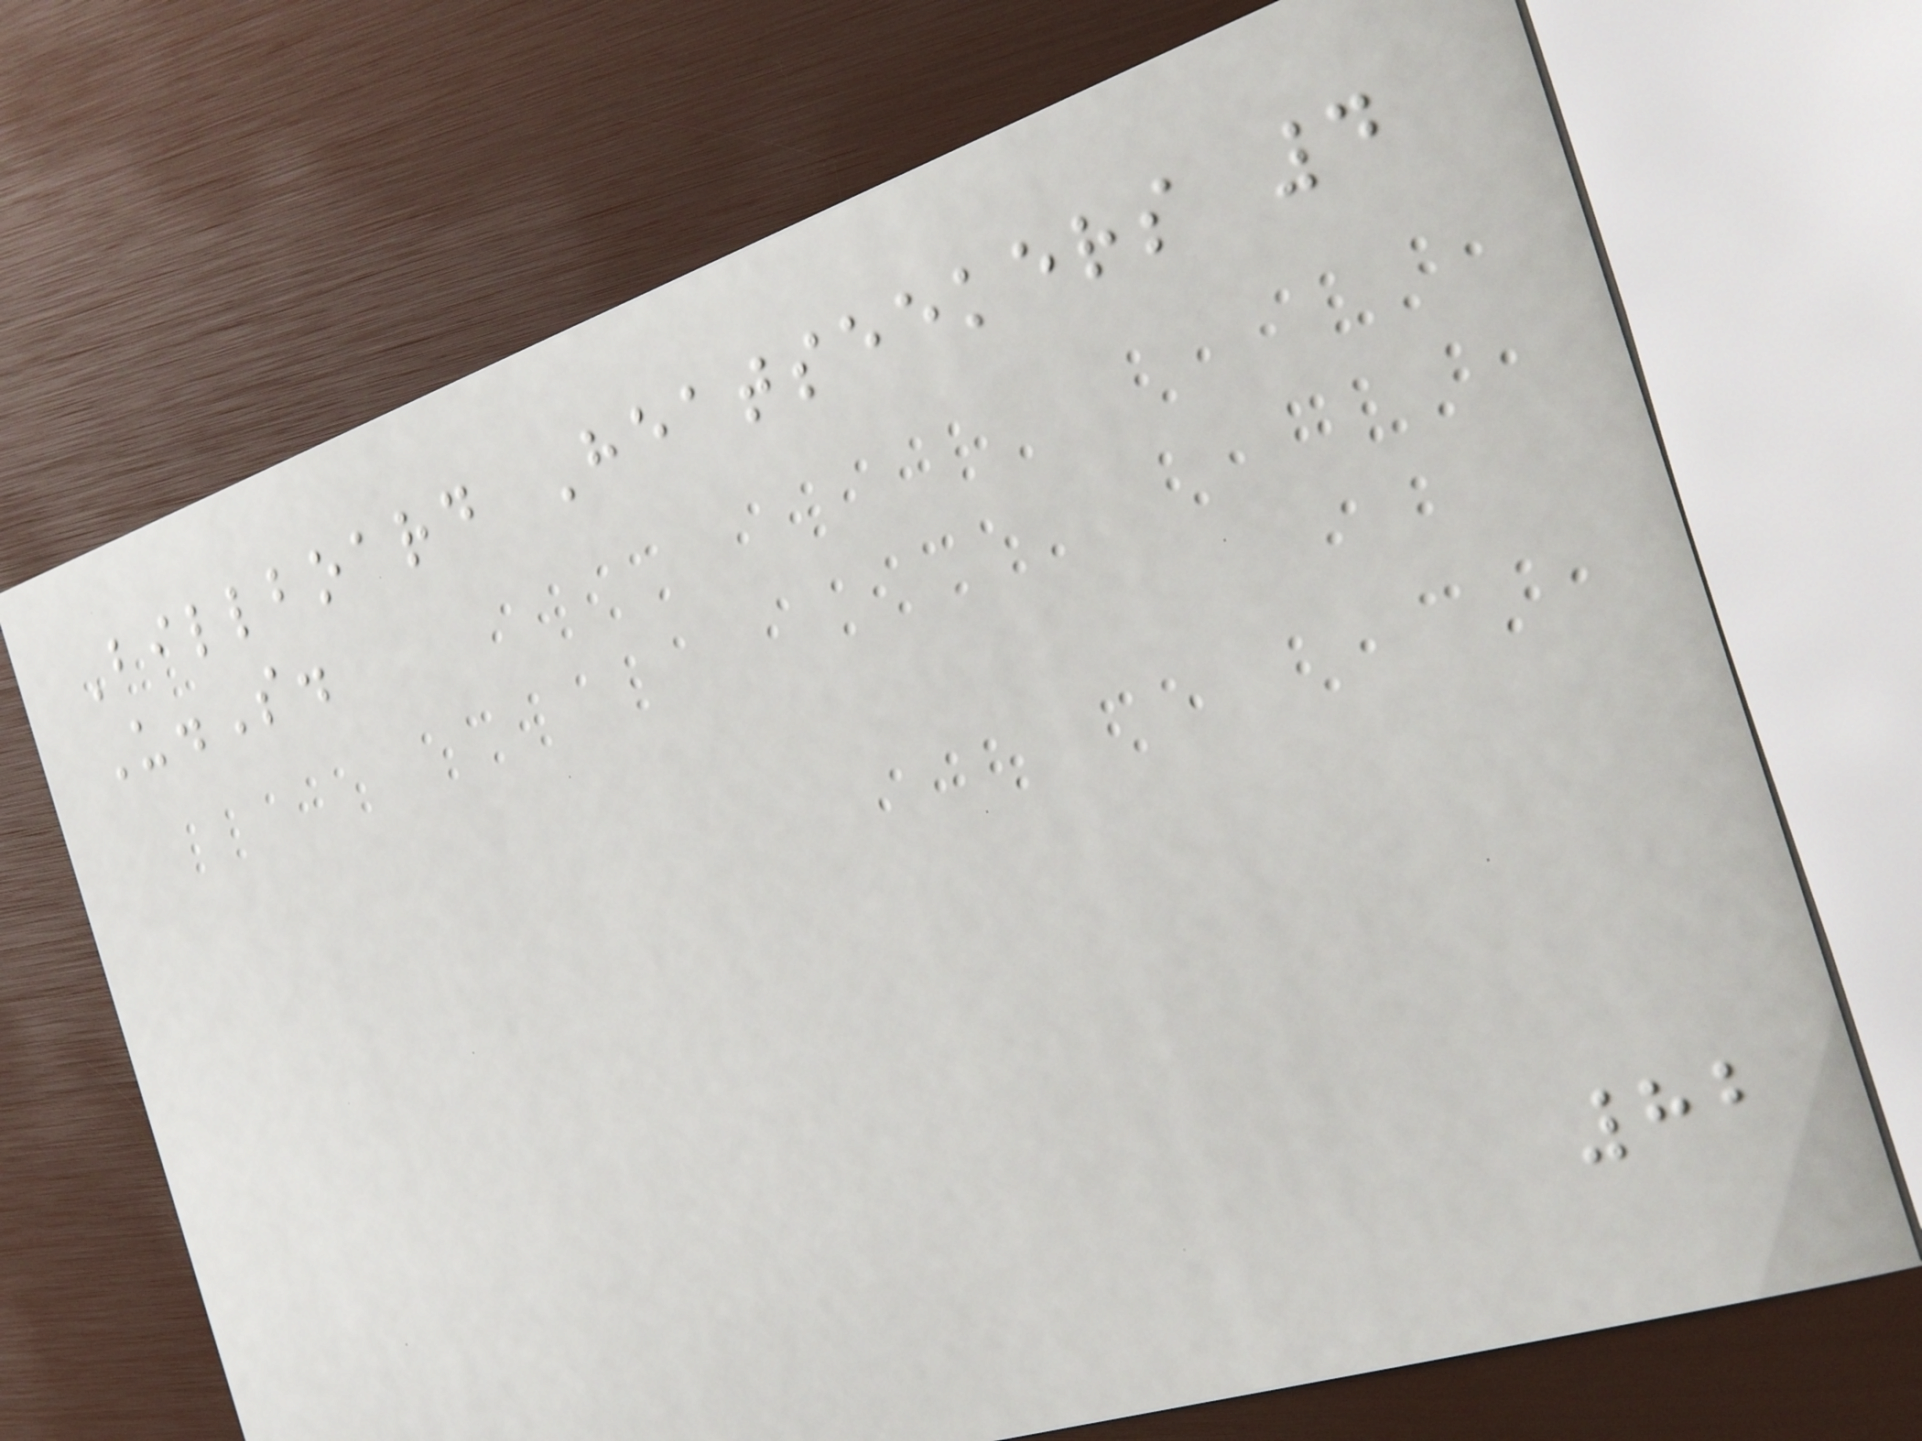Billboard Heatseekers 4
U.S.
82
